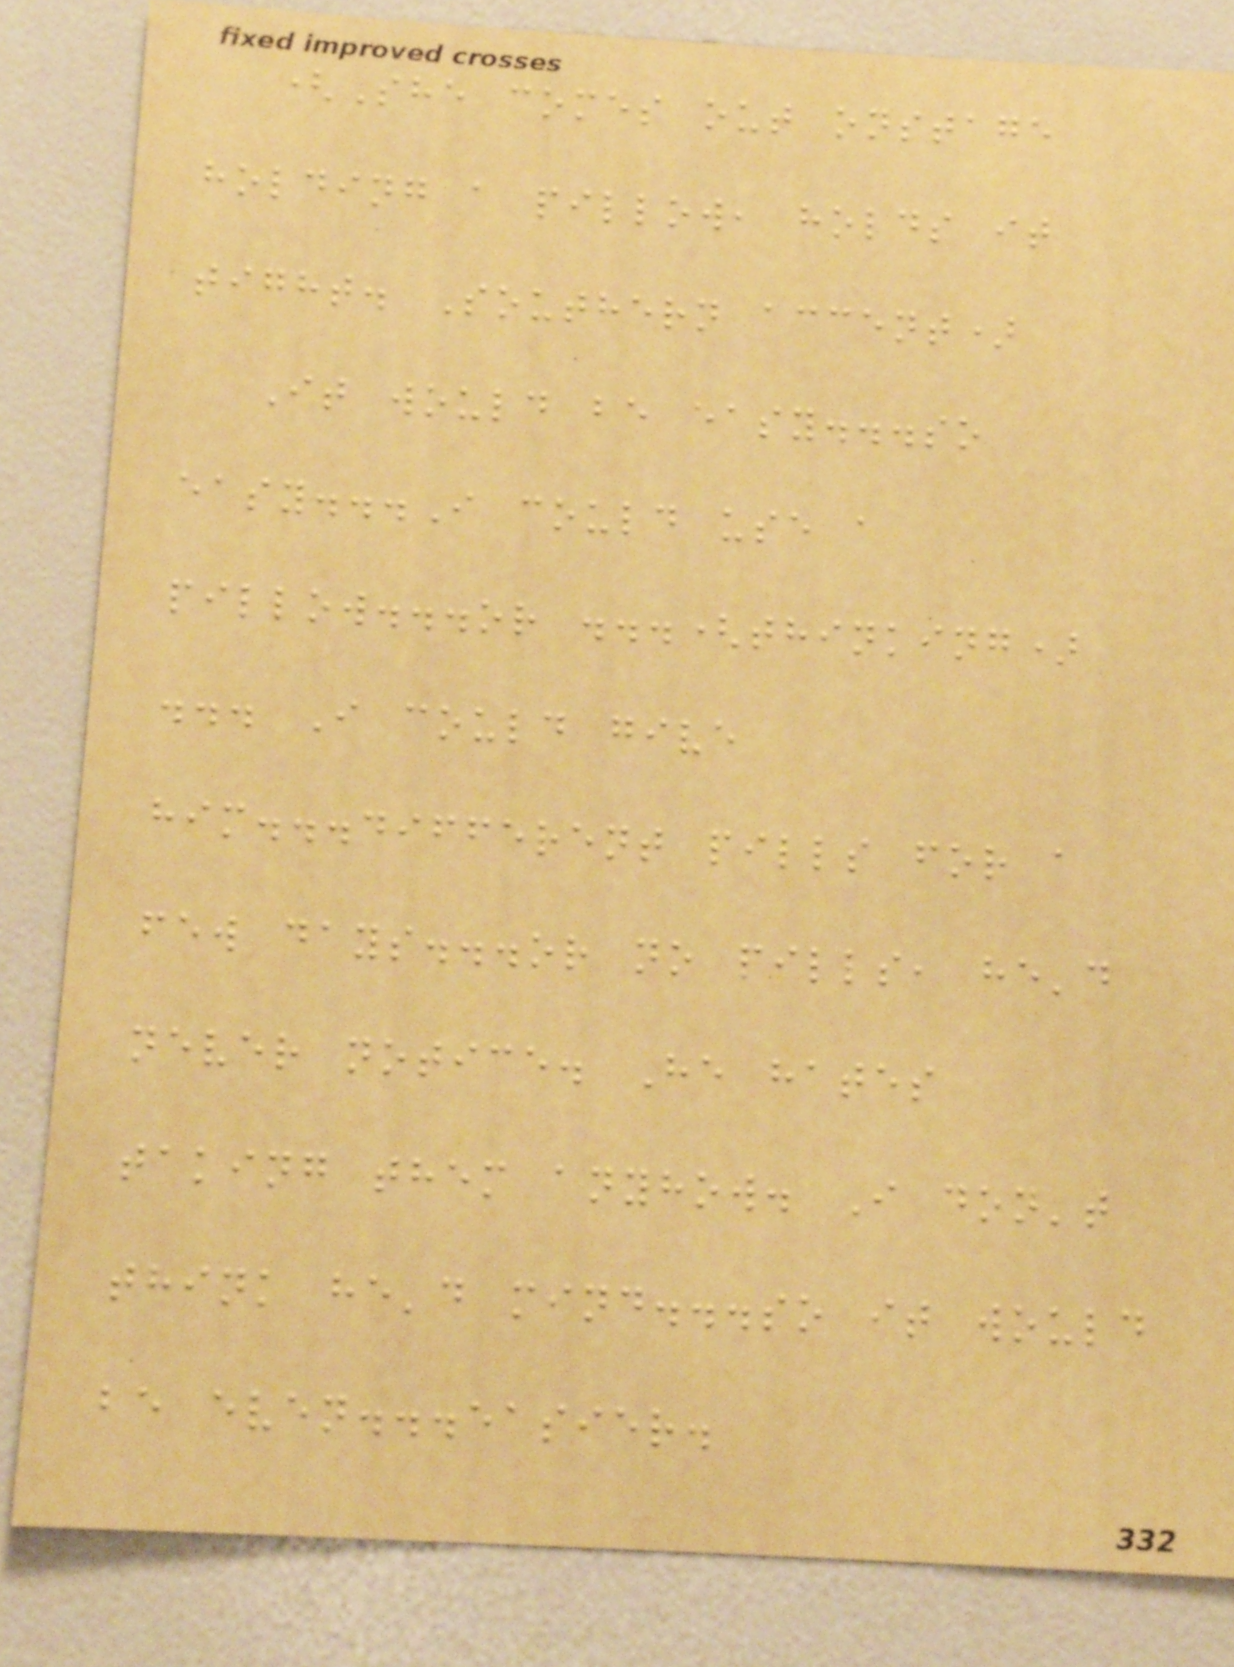(She comes out onstage
holding a pillow, holds it
tight. Southern accent)
It would be easy...so
easy...I could use a
pillow...or ...(thinking)
... I could give
him...different pills for a
few days...or no pills, he'd
never notice. He hates
taking them anyhow. I don't
think he'd mind...so it would
be even...easier.
